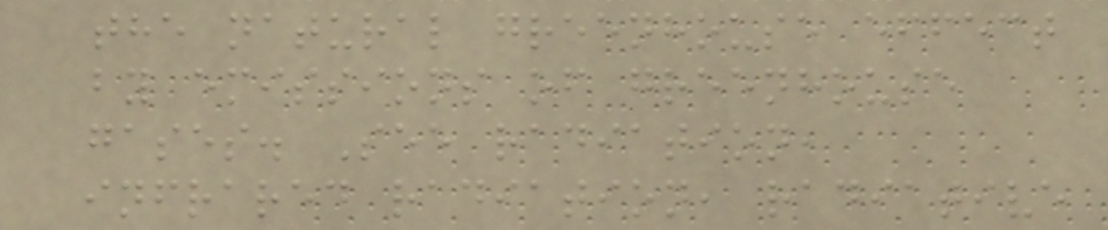the natural greenhouse effect
by emissions of greenhouse
gases. See radiation,
infrared radiation, radiative
